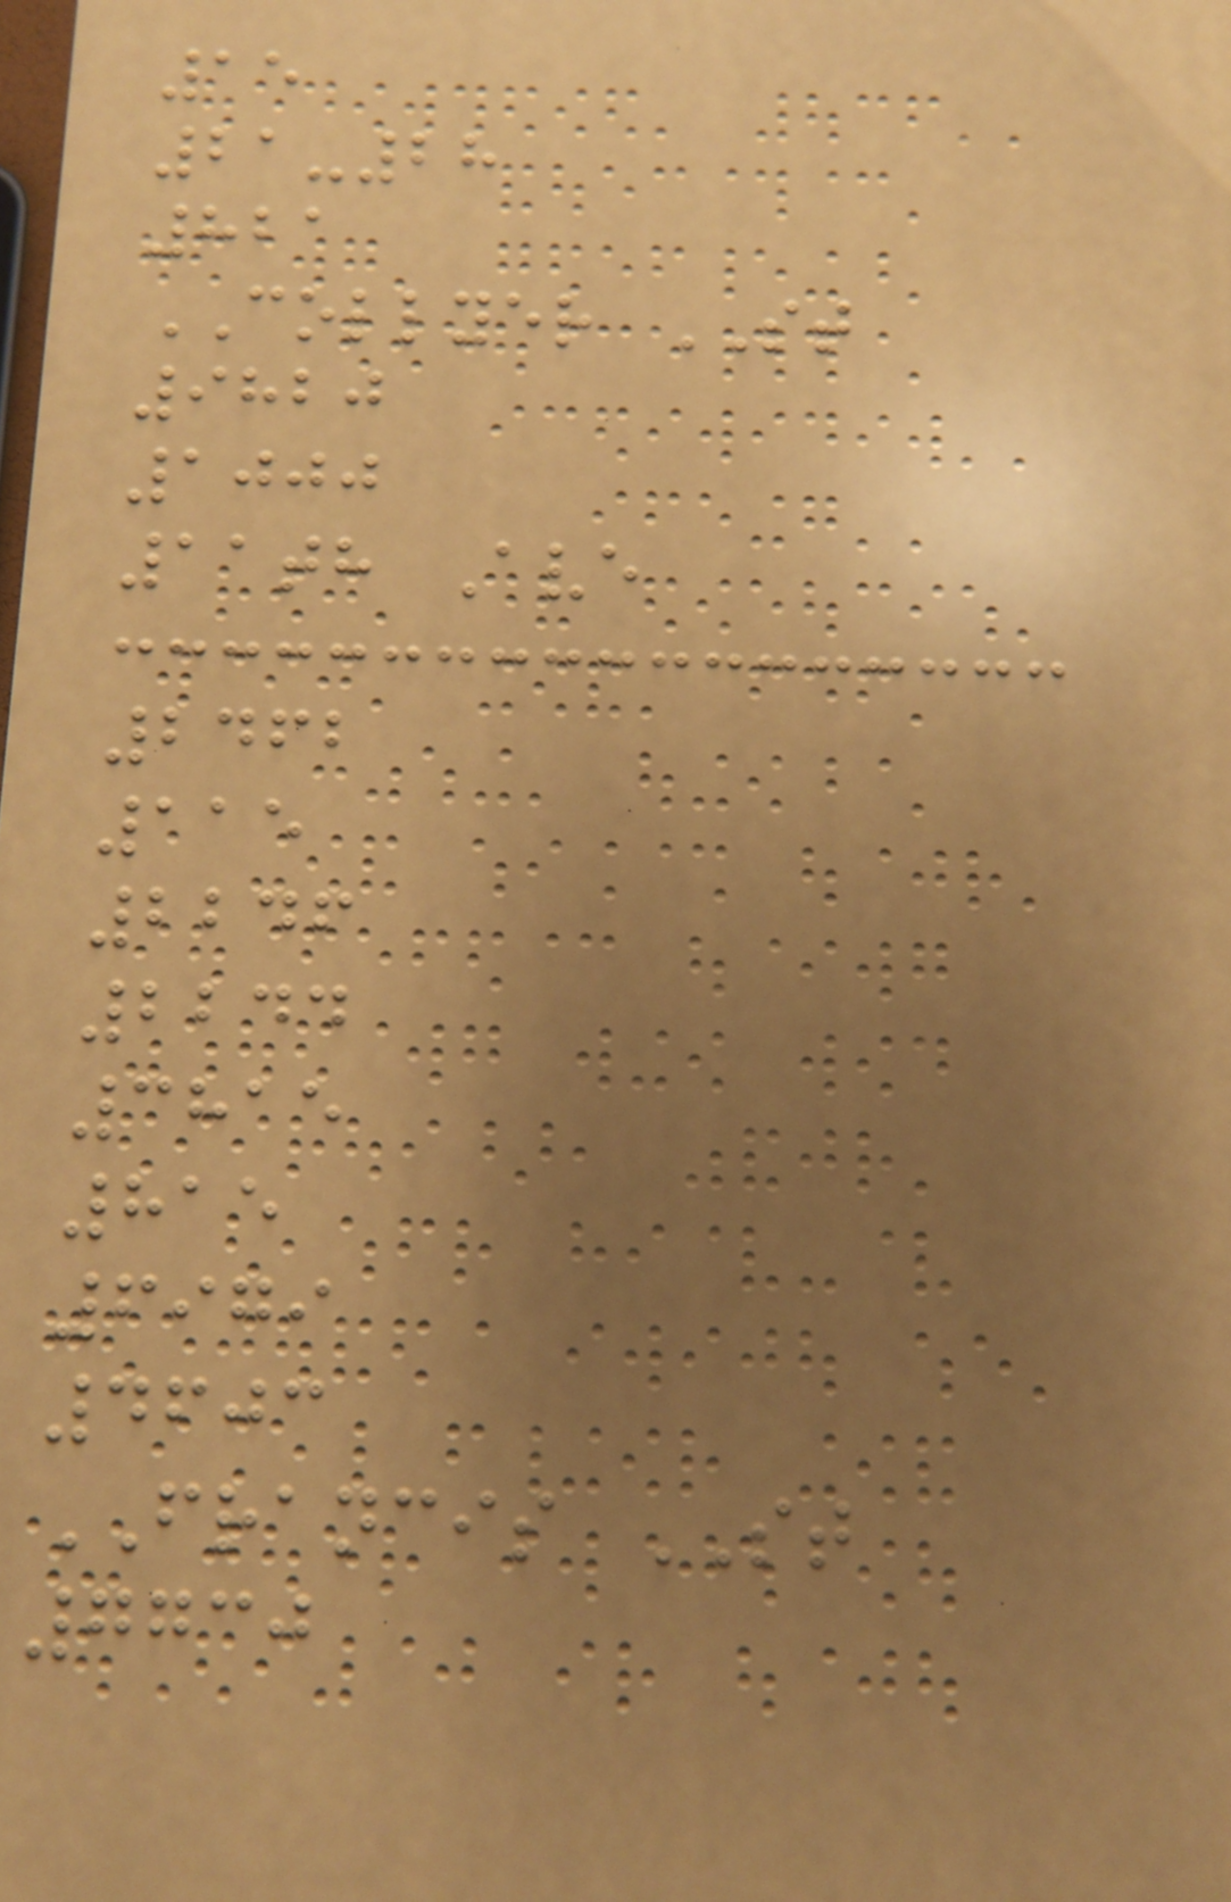15
21-28
821
COLLYER ST
9820
1000
11th Ave
2462
115
2246
2244
3815
815
6979
4603
FRANCIS ST
7730
